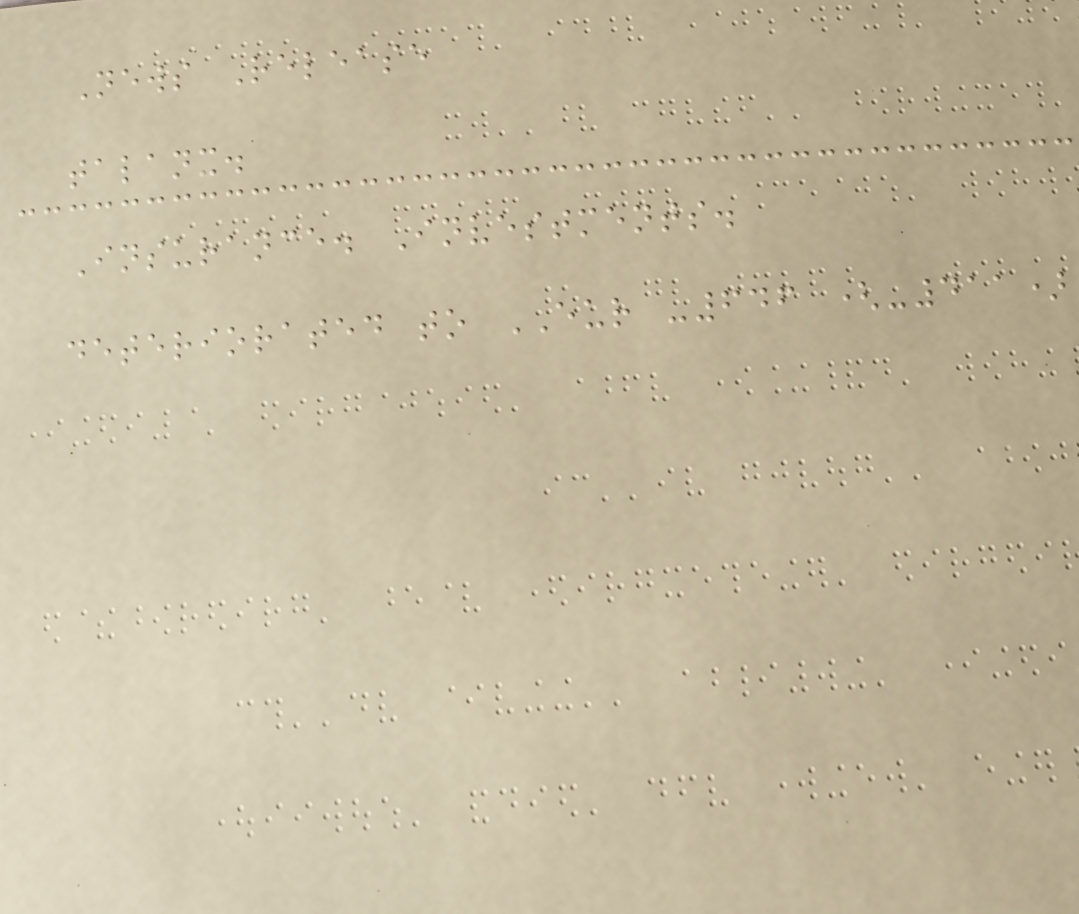News Release
talanx.
Insurance. Investments.
deteriorated to EUR -646 (-411)
